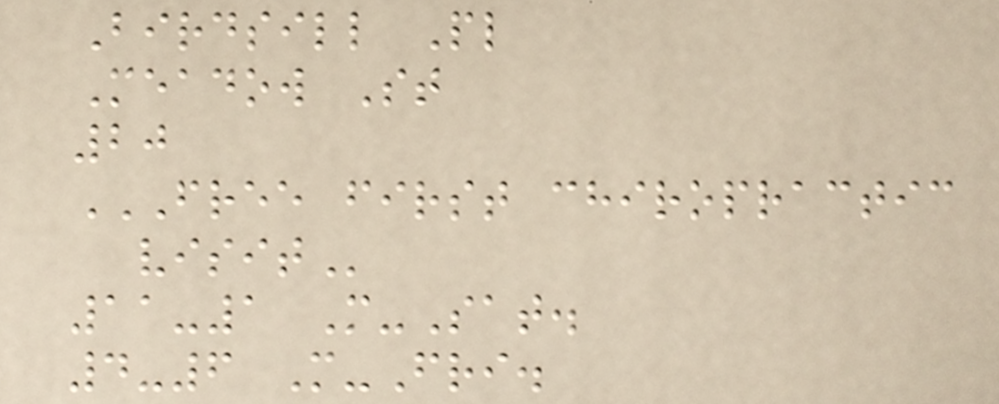Birdsill Pl
Meadow St
20
FREE FIRST CHIROPRACTIC
VISIT
11-1 M-Sat.
4-6 M-Fri.
